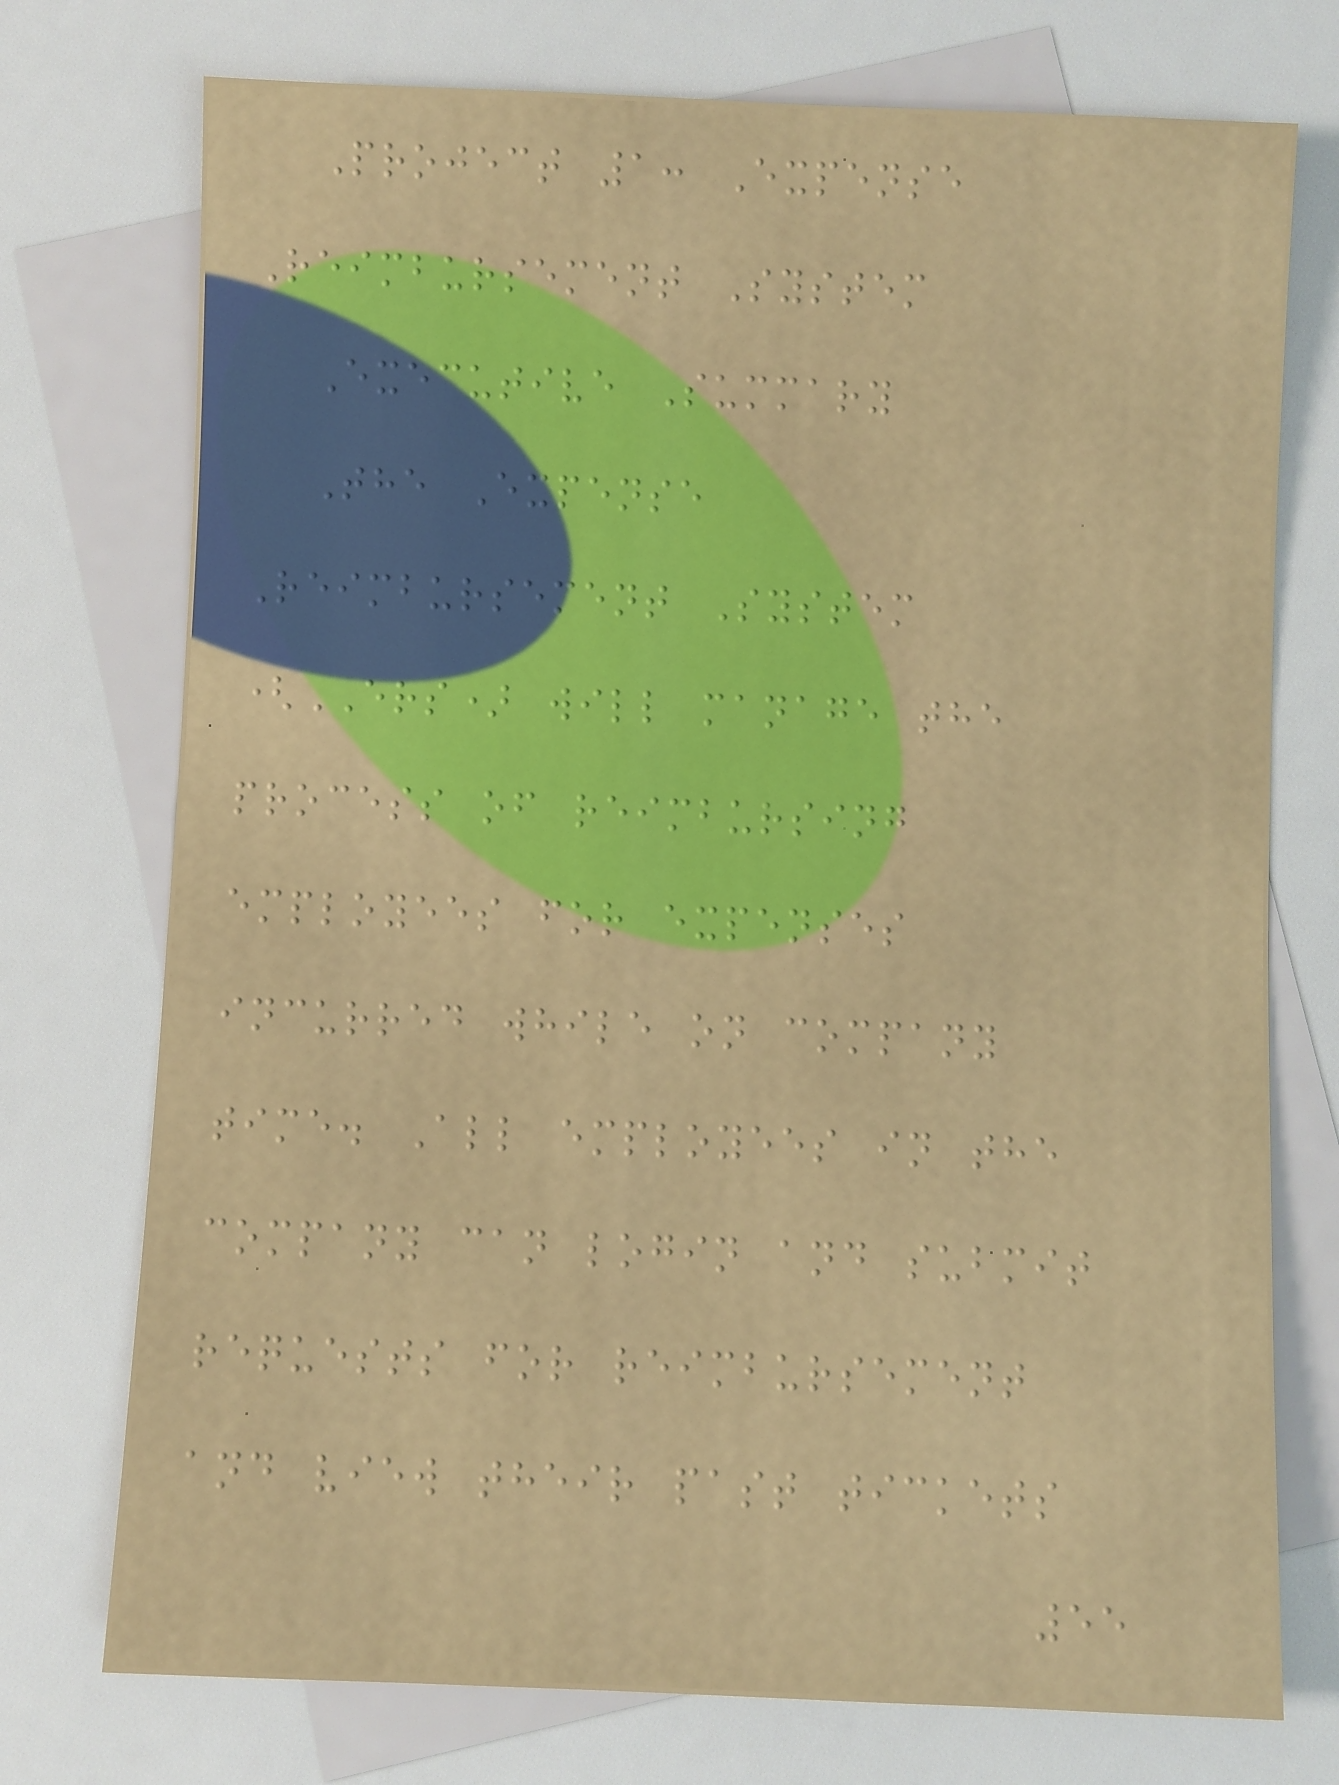Project 1: Expense
Reimbursement System
Executive Summary
The Expense
Reimbursement System
(ERS) will manage the
process of reimbursing
employees for expenses
incurred while on company
time. All employees in the
company can login and submit
requests for reimbursement
and view their past tickets
55
